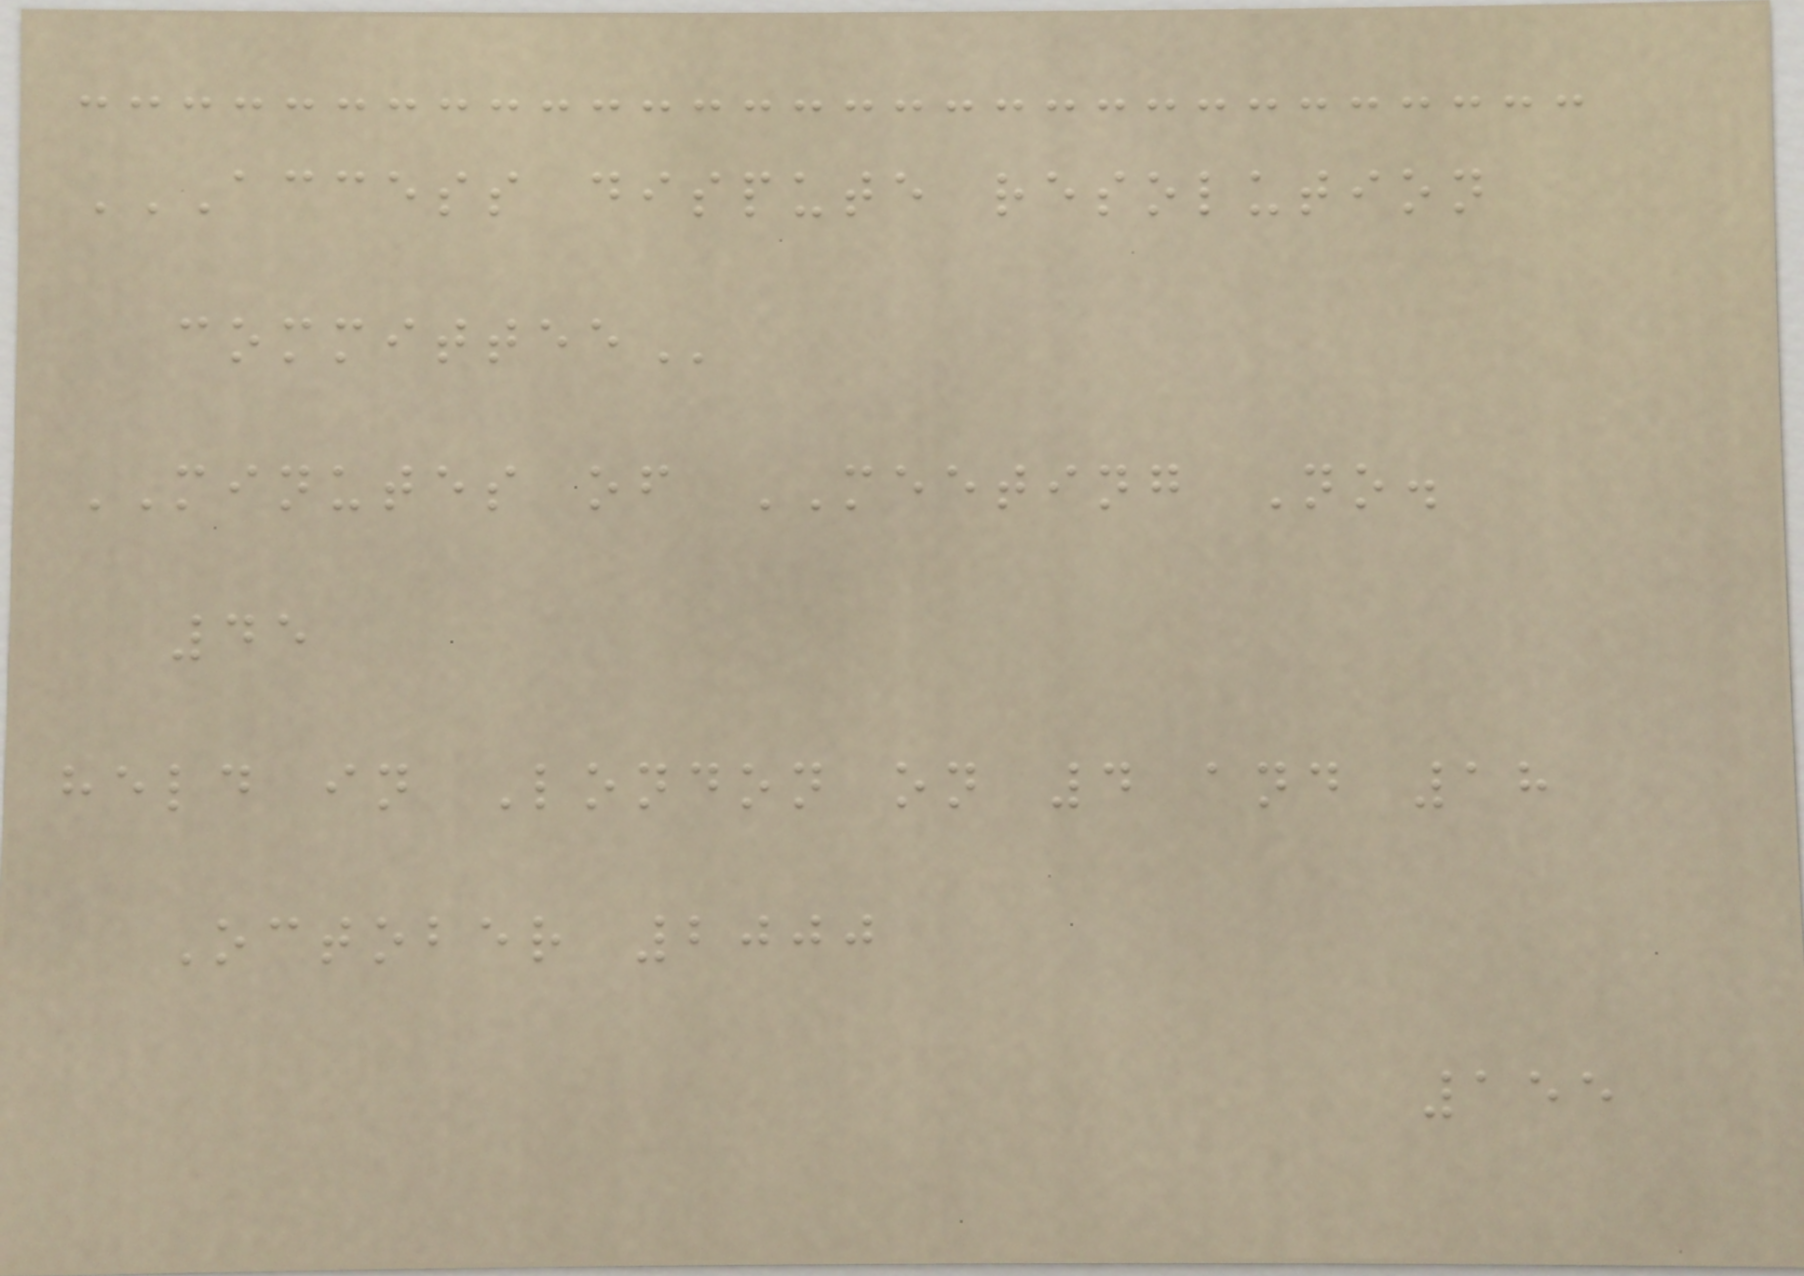ACCESS DISPUTE RESOLUTION
COMMITTEE
MINUTES of MEETING No.
45
held in London on 4 and 18
October 2000
155
